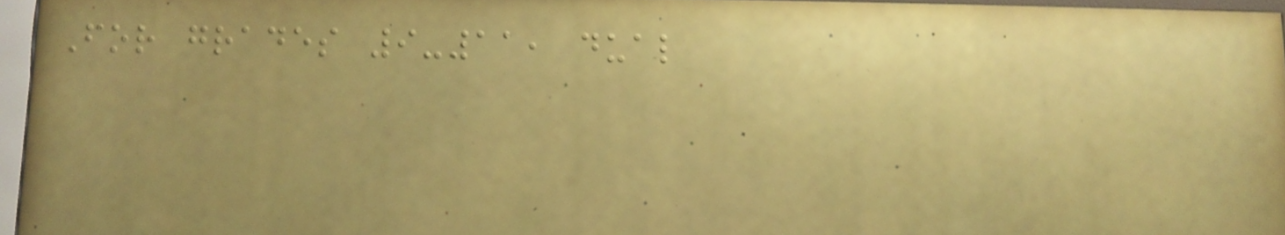For grades 9-11, dual
